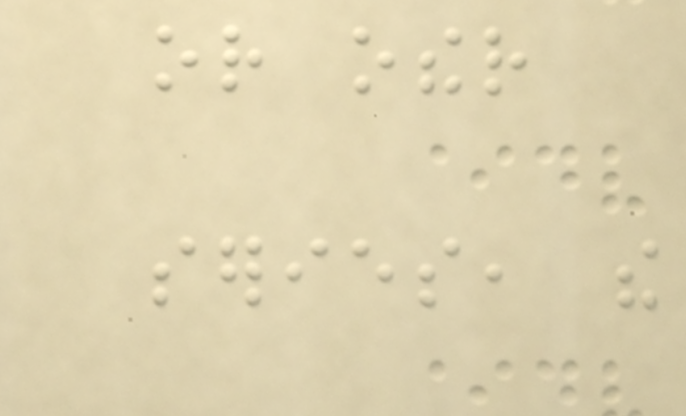or other
series, the
